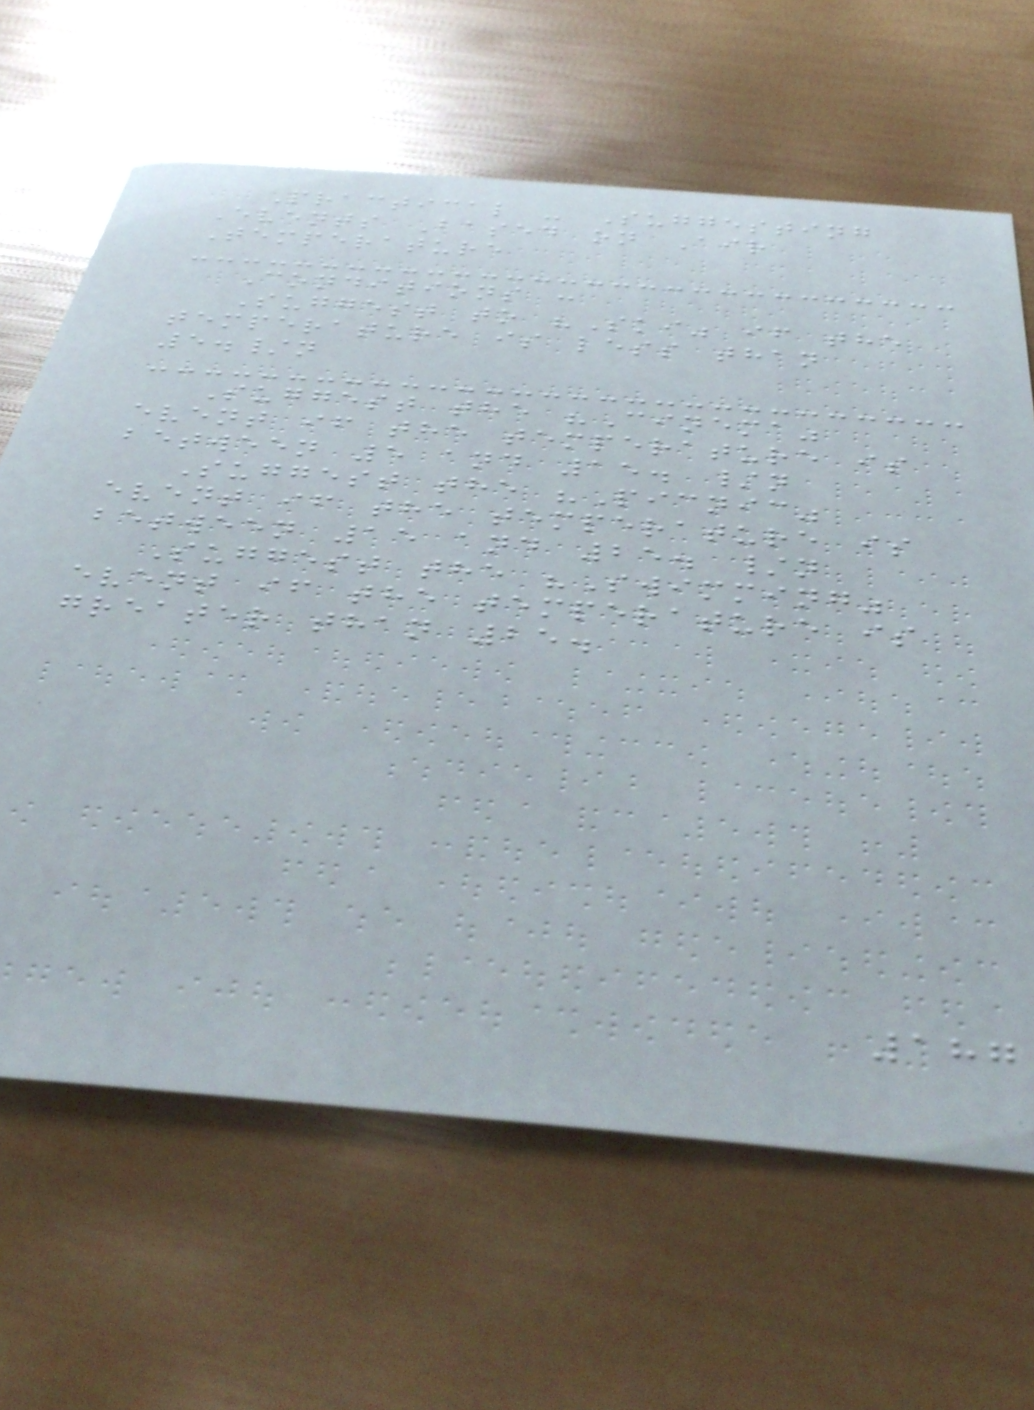Practical - Suggesting
Events Based on Air
Temperature
Conditions :
Suggest to "Ski" if the
temperature is less than
5./n
Suggest the "Cinema"
event if the temperature is
between 5 and 15. /n
Suggest the "Picnic"
event if the temperature is
between 15 and 25. /n
Suggest the "Swimming"
event if the temperature is
greater than 25.
187
